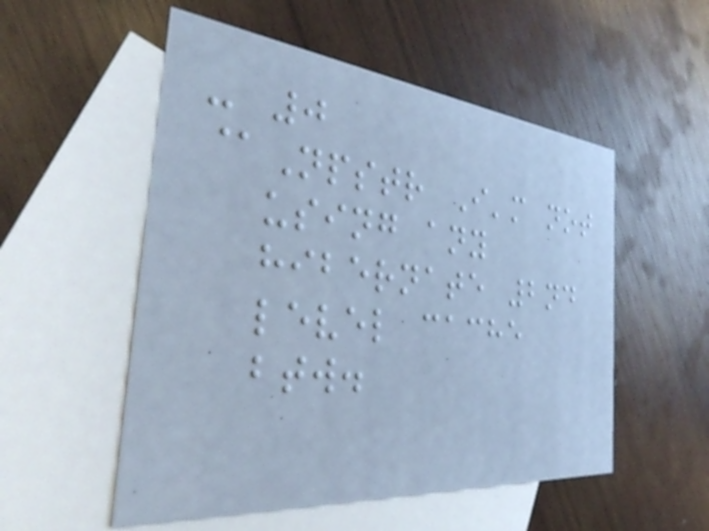- 0
@Npstr I'm not
using any
hibernate 2nd
level cache
btw.
